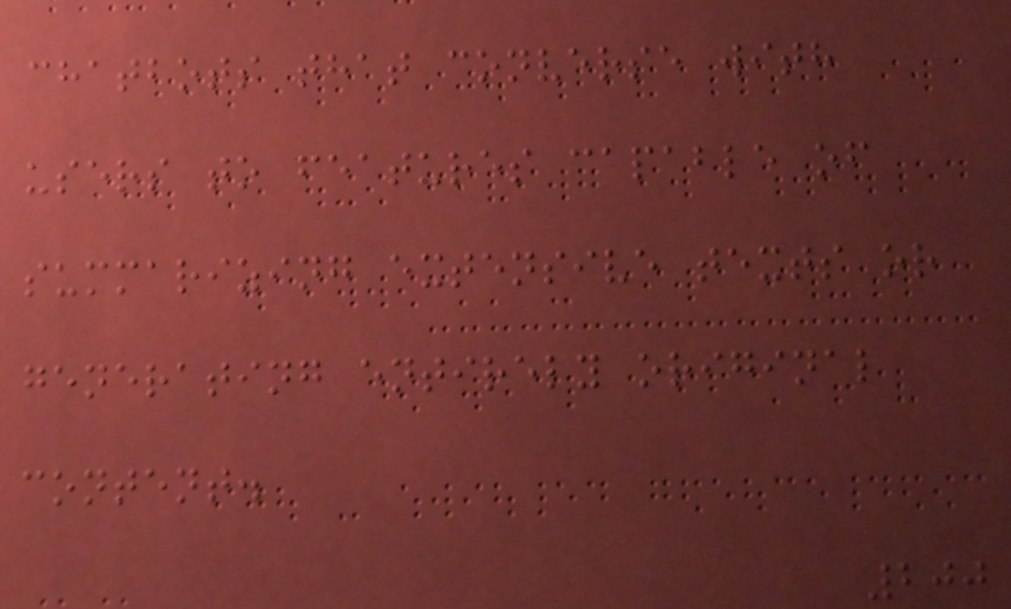chatbots that converse with
users to features capable of
summarizing extensive texts or
generating entirely original
content.
200
